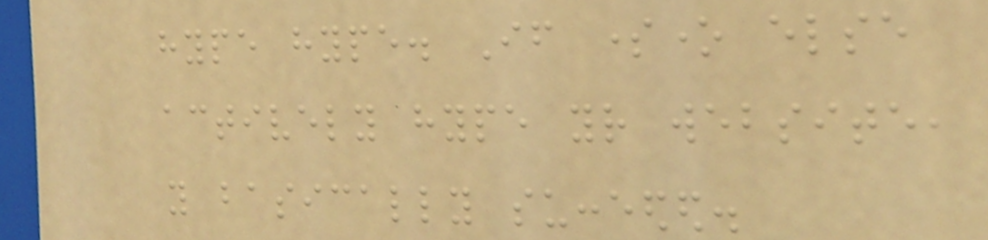hype hype. If someone else
actively hype your website,
you basically succeeded.
